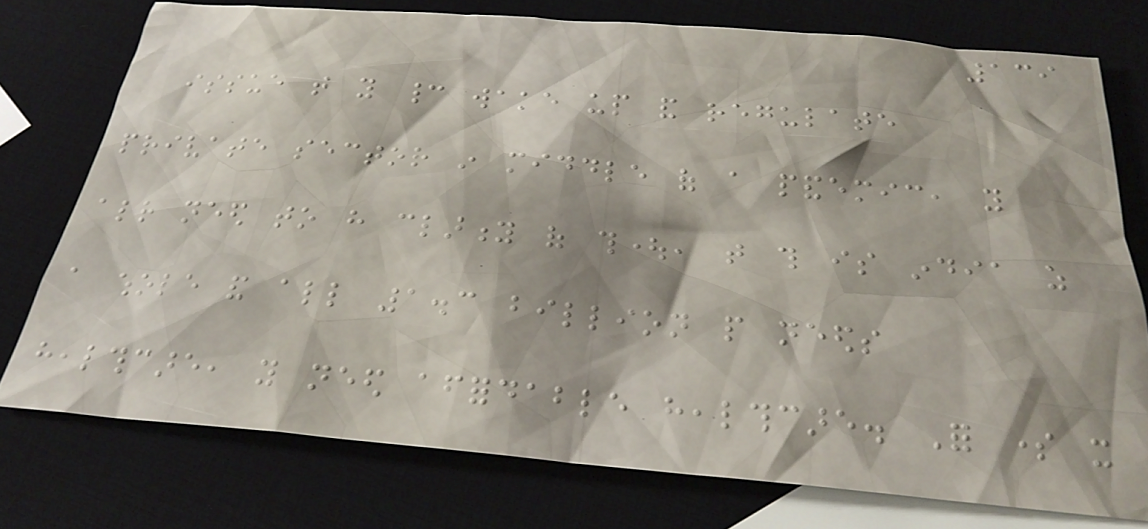139
issue that you cannot wake up and regulate
private sector in middle of a pandemic, you
already need to have clarity of thought, that this is india as
a whole and all 1.3 billion people needs
healthcare, you need affordable healthcare. For some it
